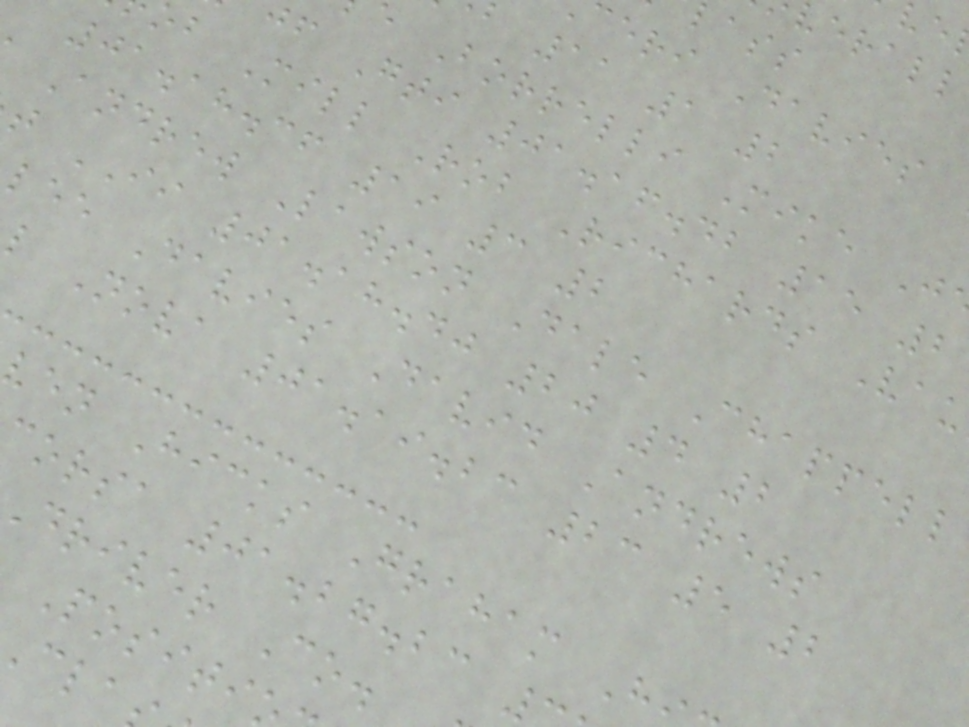ceri Davies
b 11 1 2
e Borrelli Mike J
jf Gti 01.16.42 15 2
ob Mill Rob Richards Vau
01.18.36 19 3 2
Andrew Lawson Dale Chappell
t II 01.18.40 20 4 2
lee Davies David Andrews
l Nova 01.19.23 23 5 2
ven Hicks Graham H
orsa 01.27.23
driver Co.
